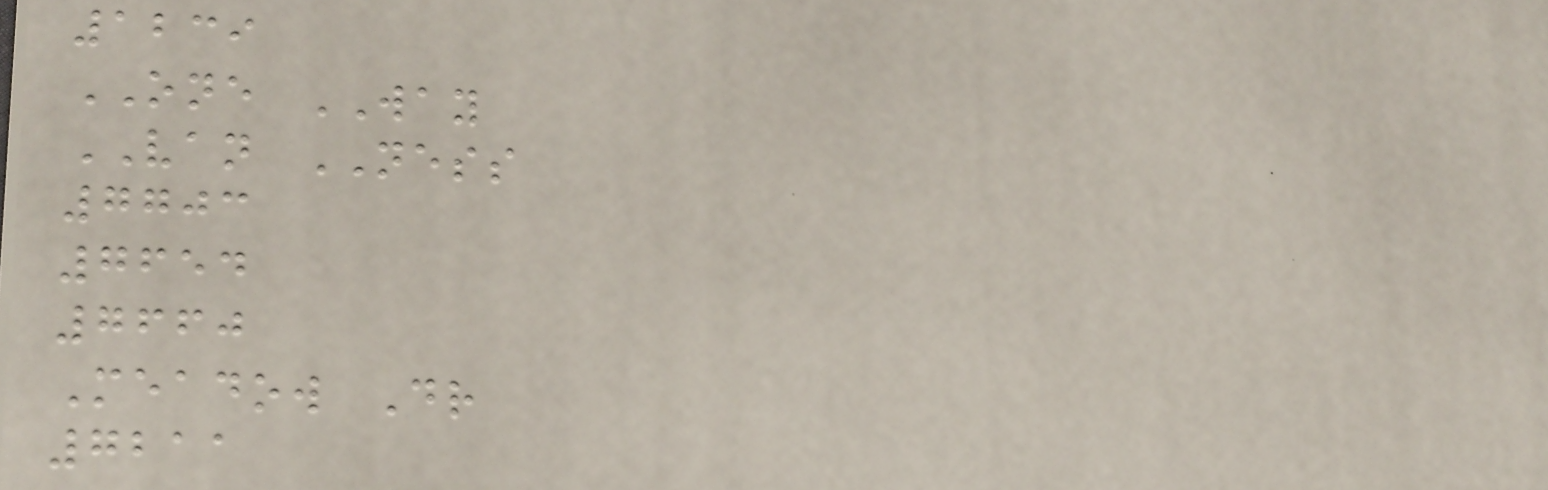1239
ONE WAY
VAN NESS
7703
7654
7660
Meadow Dr
7211
